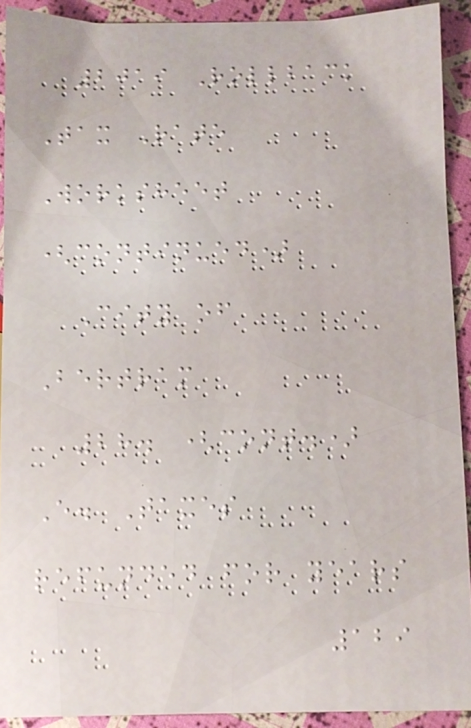2019 Rollback
Tax Rate
Worksheet
(continued)
City of
Bertram
28. (cont.)
E. Taxes
refunded for years
129
